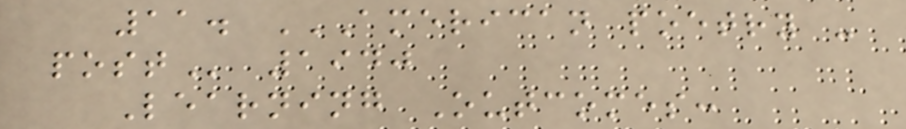11. AMERICAN POETRY -
POST 1940
Learning Outcomes:
